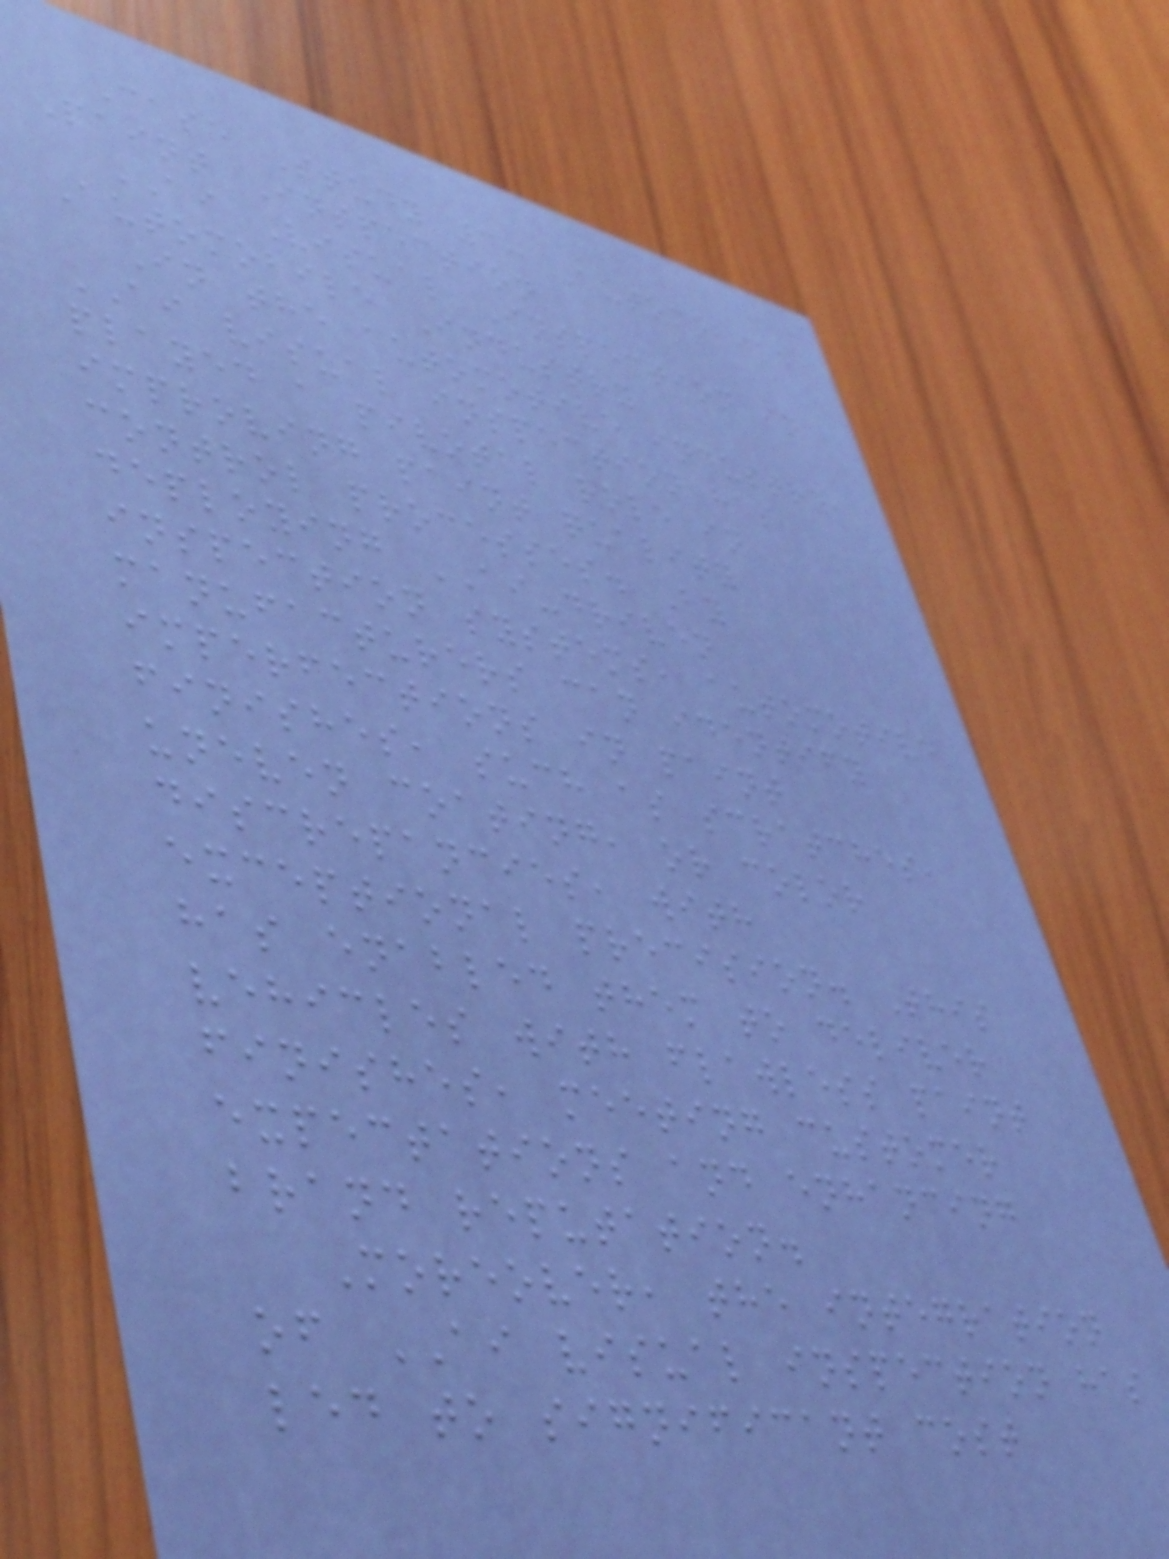Case Study 3: Automobile
Paint Inspection
AI Visual Inspection in
Automobile Industry
In the automotive industry,
AI visual inspection has
played a pivotal role in
improving paint quality
control processes. By
deploying AI-driven
inspection systems, automotive
manufacturers can identify
imperfections in paint
finishes, such as scratches,
uneven coating, or color
discrepancies, with
exceptional precision. This
has enabled them to deliver
vehicles with flawless paint
finishes, meeting customer
expectations and enhancing
brand reputation.
Moreover, the integration
of AI visual inspection has
led to significant cost
